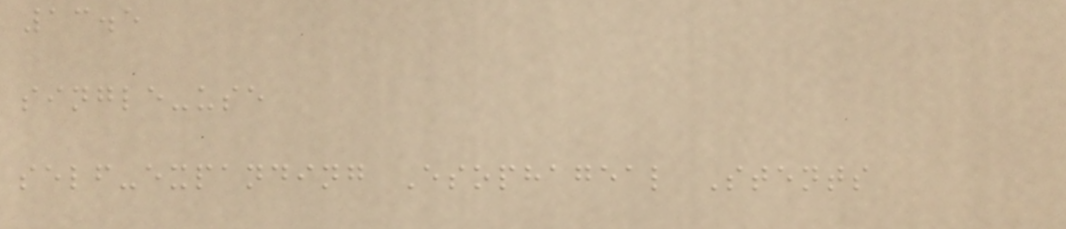13.5
single-use
self-expanding Esophageal Stents
